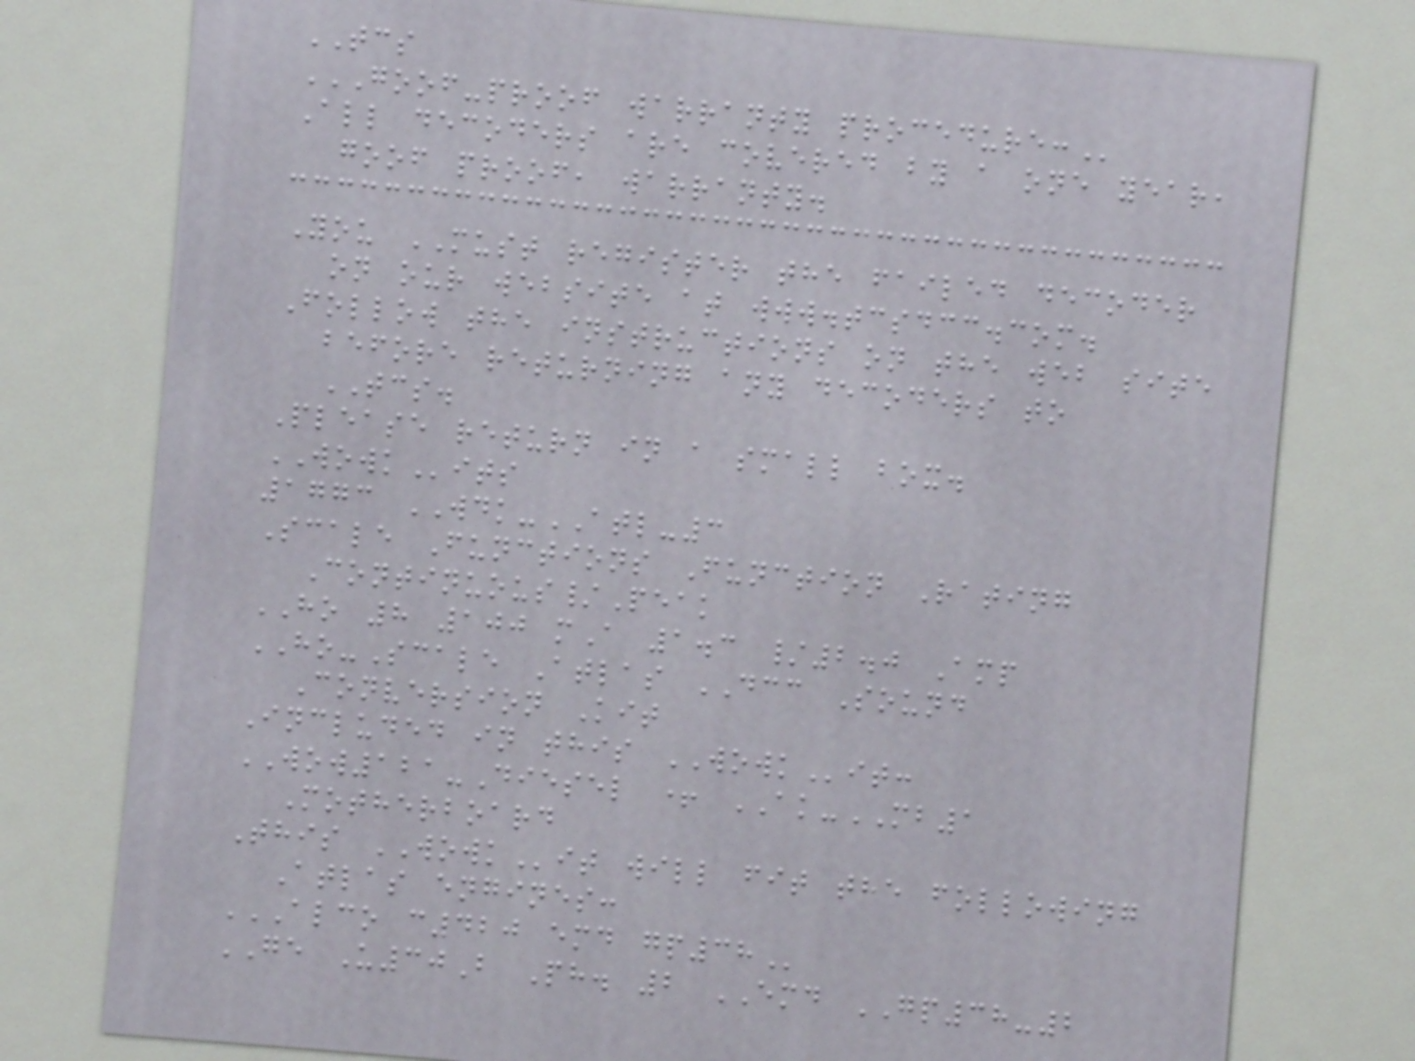TCS
GOOF-PROOF WARRANTY PROCEDURE:
All decoders are covered by a one year,
goof proof, warranty.
You MUST register the failed decoder
on our website at www.tcsdcc.com.
Follow the instructions on the web site
before returning any decoders to
TCS.
Please return in a small box.
WOWKits
1773 WDK-ATL-3
Scale Functions Function Rating
Continuous/Peak
HO 8 100 mA 1.3 /2.0 Amp
HO-Scale Atlas DCC Sound
Conversion Kit
Included in this WOWKit:
WOW121-Diesel + AK-MB1
Motherboard
This WOWKit will fit the following
Atlas engines:
ALCO C420 EMD GP38
GE U30B Ph. 2 EMD GP38-2
